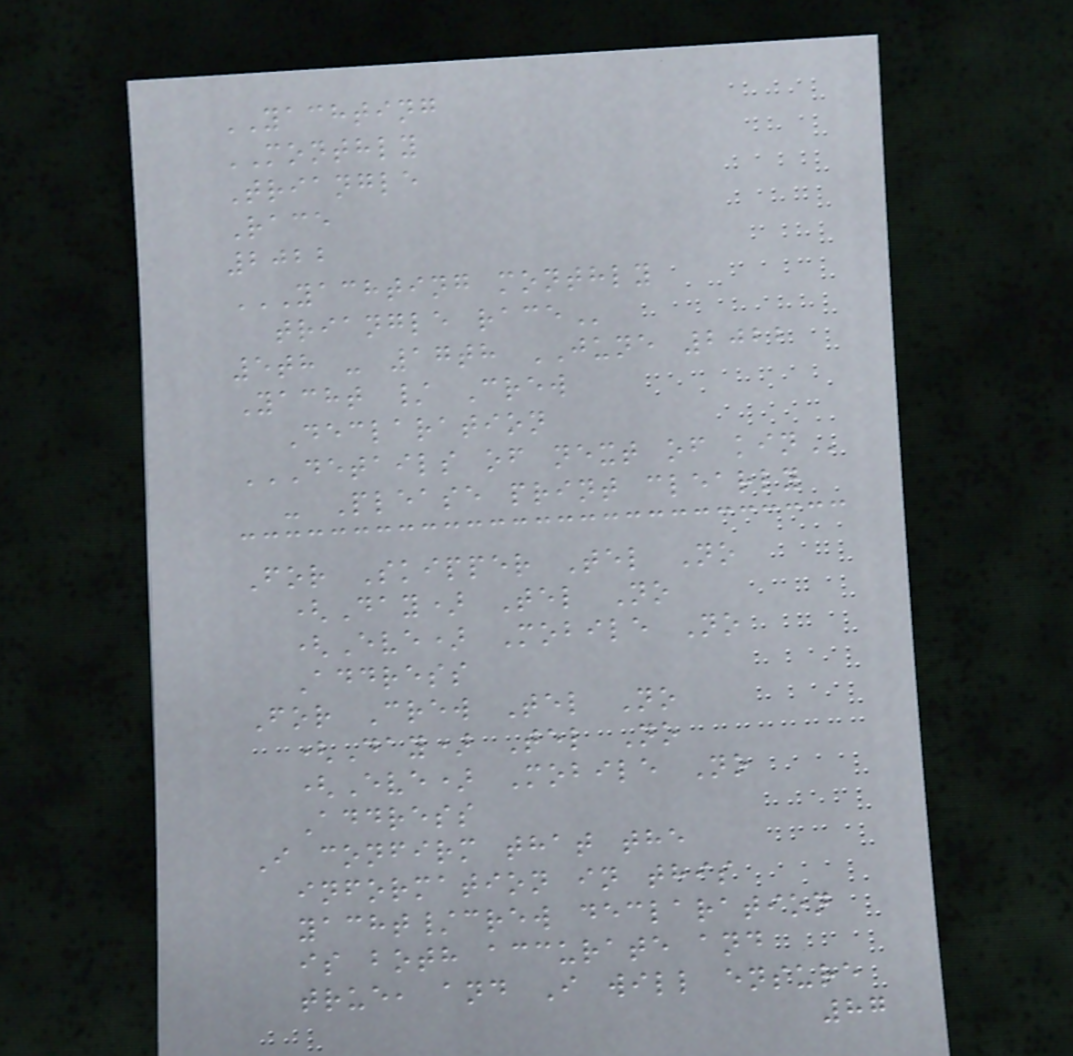YACHTING
MONTHLY
Triangle
Race
2022
YACHTING MONTHLY
TRIANGLE RACE
5th - 17th JUNE 2022
Yacht / Crew
Declaration
DETAILS OF NEXT OF KIN
- Please print clearly
For Skipper Tel No
(Day) Tel No
(Eve) Mobile No
Address
For Crew Tel No
(Day) Tel No
(Eve) Mobile No
Address
I confirm that the
information in this
yacht/crew declaration
is both accurate and
true, and I will ensure
87
